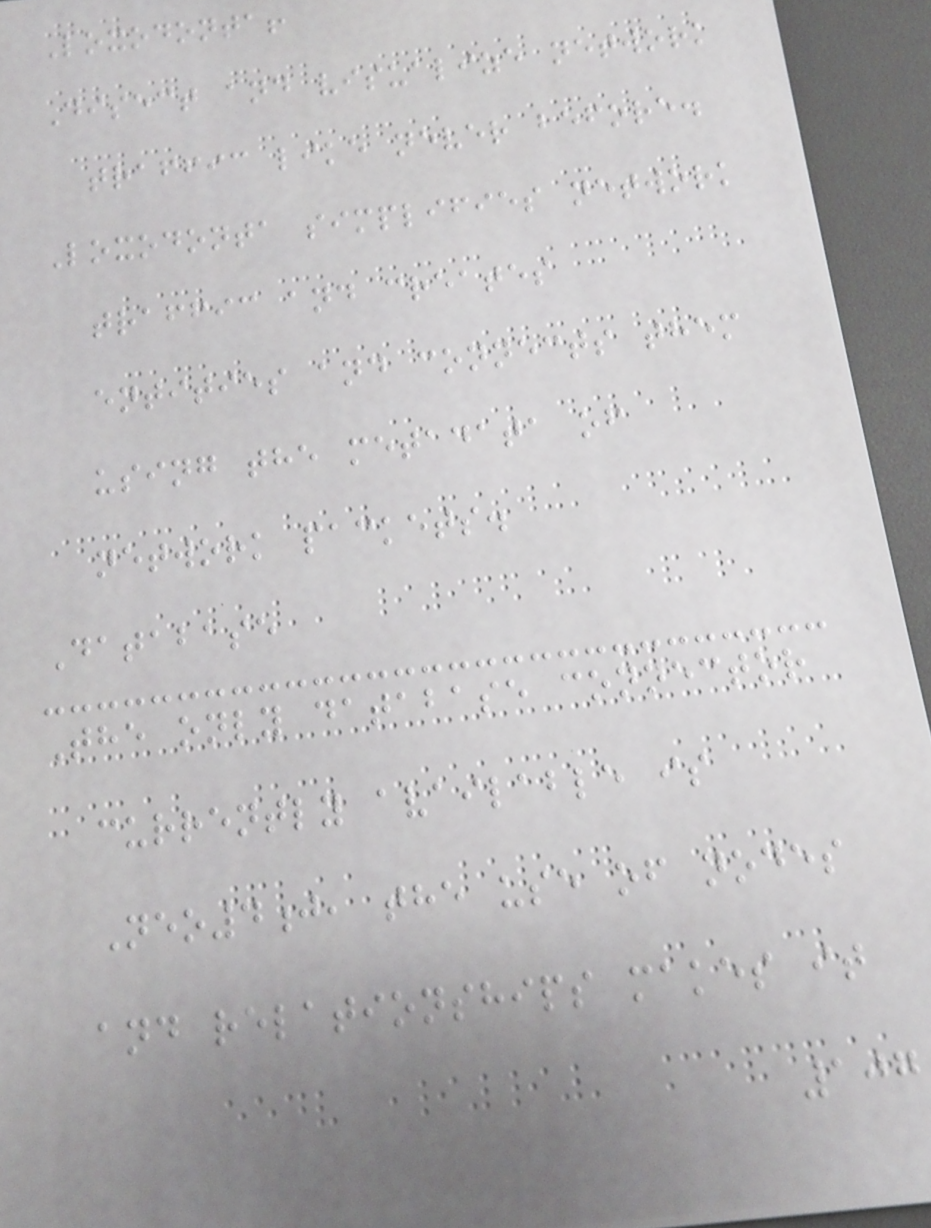Loxodonta!
Disect and visualize network
traffic like never before.
Loxodonta simplifies network
traffic and creates
entities and connects them
using the metadata of
network packets.
Database
The only database connector
currently available is
Neo4j, the use of nodes
and relationships makes it
107
